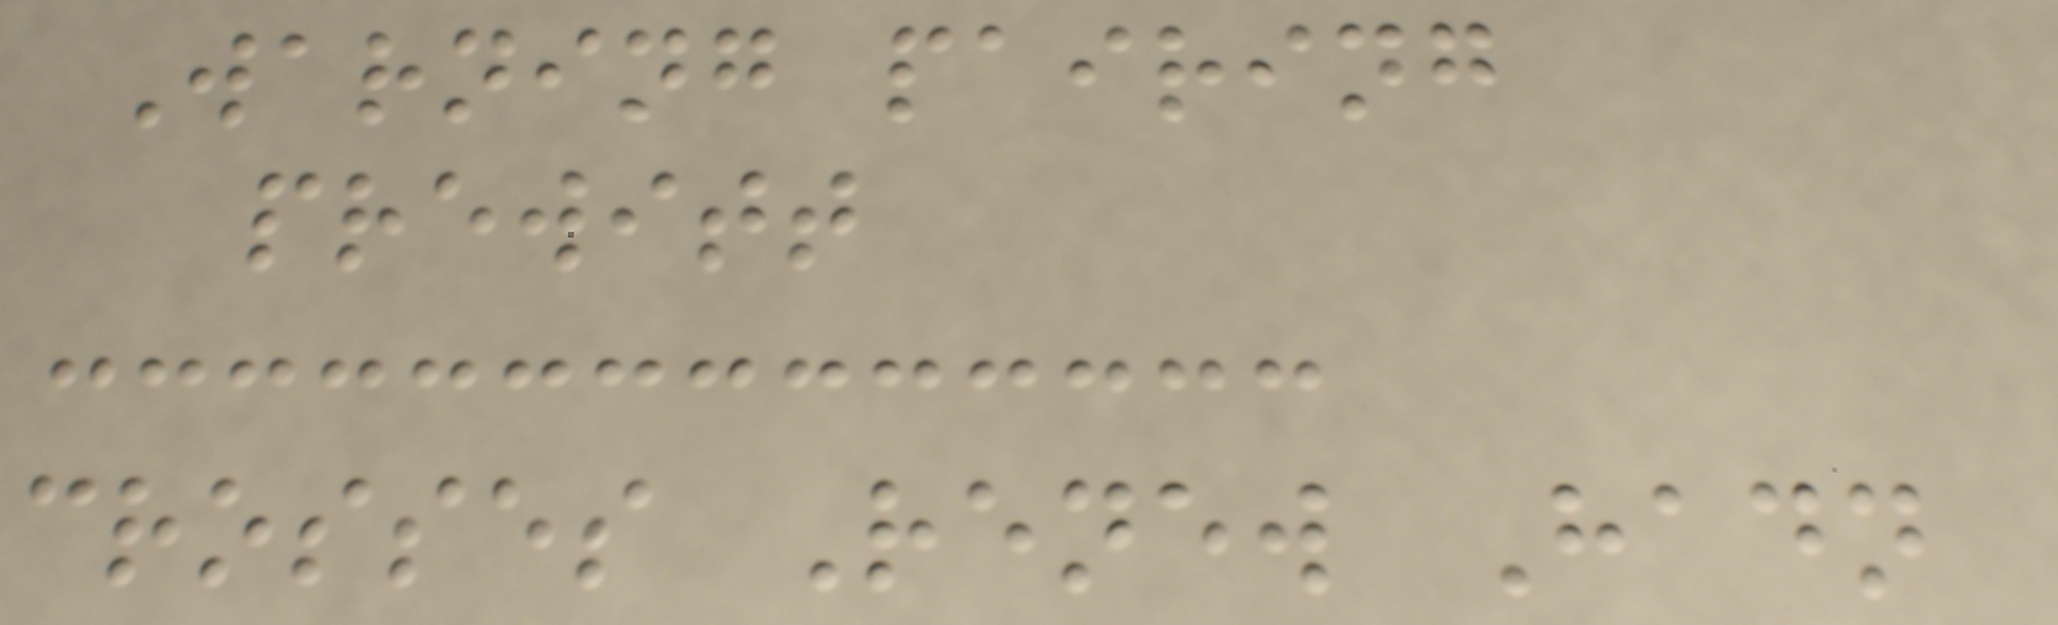Warning pairing
prewitt
crosses Renew Hadn
